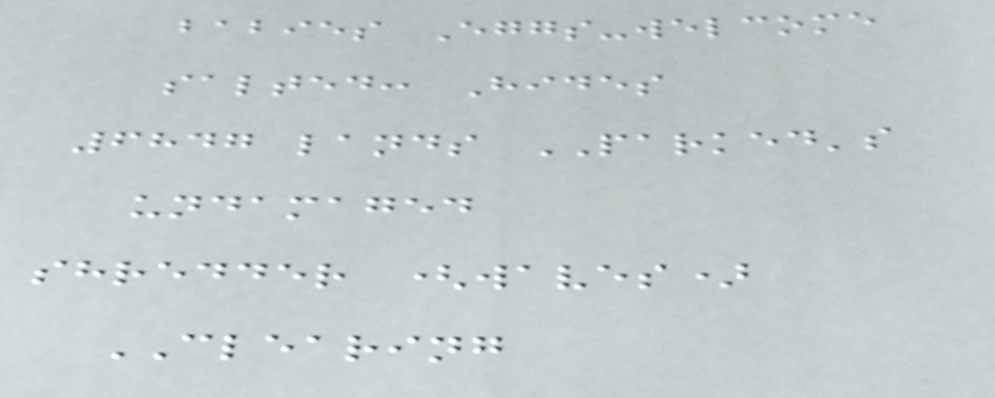babies Eggs-welcome
salted: Hides
6847 lands PARKED's
undamaged
shredder (waves)
CLEARING
